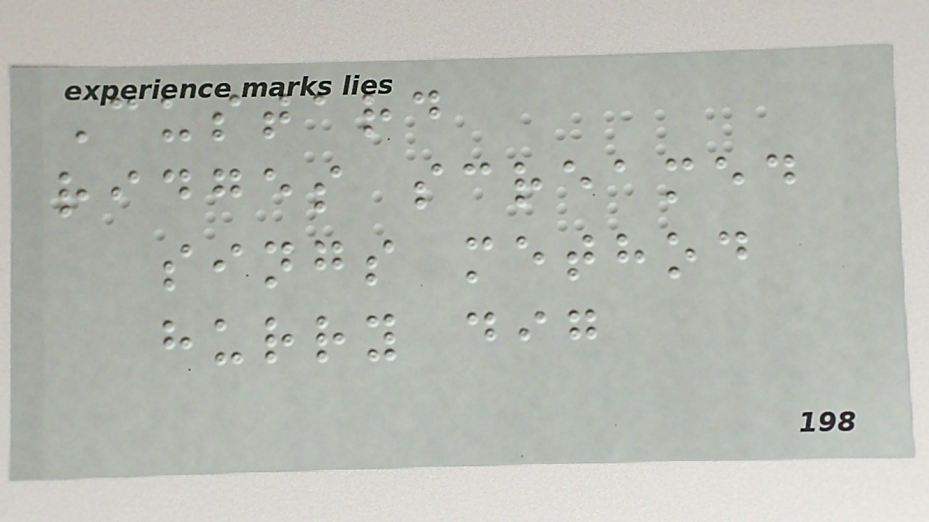Custard
ridges screamed
sings method
hurry dig
